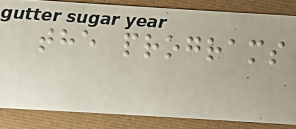the programs
